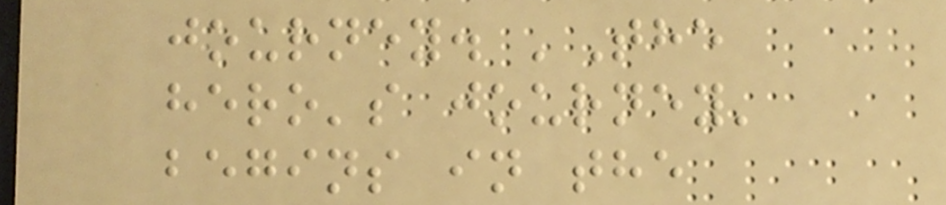journey. 'The
hero's journey'
begins in the
